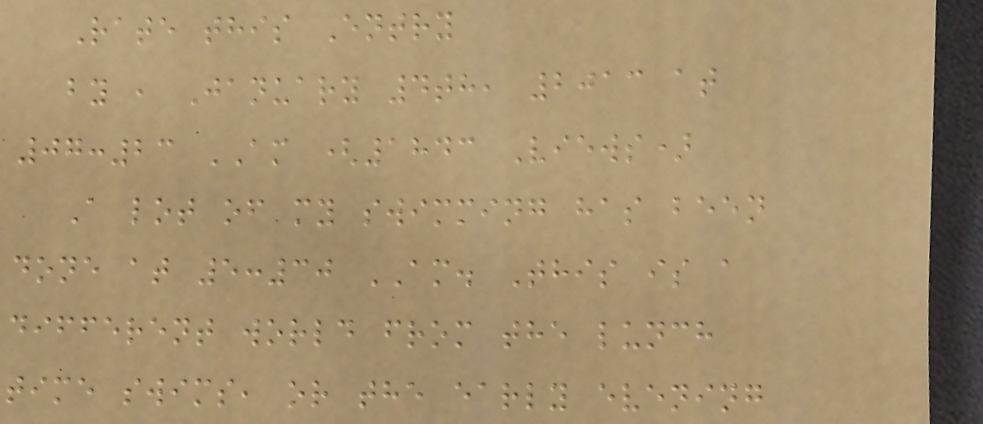Rate this Entry
by , January 4th, 2013 at
07:23 AM (1843 Views)
A lot of my swimming has been
done at 5:30 AM. This is a
different world from the lunch
time swims, or the early evening
